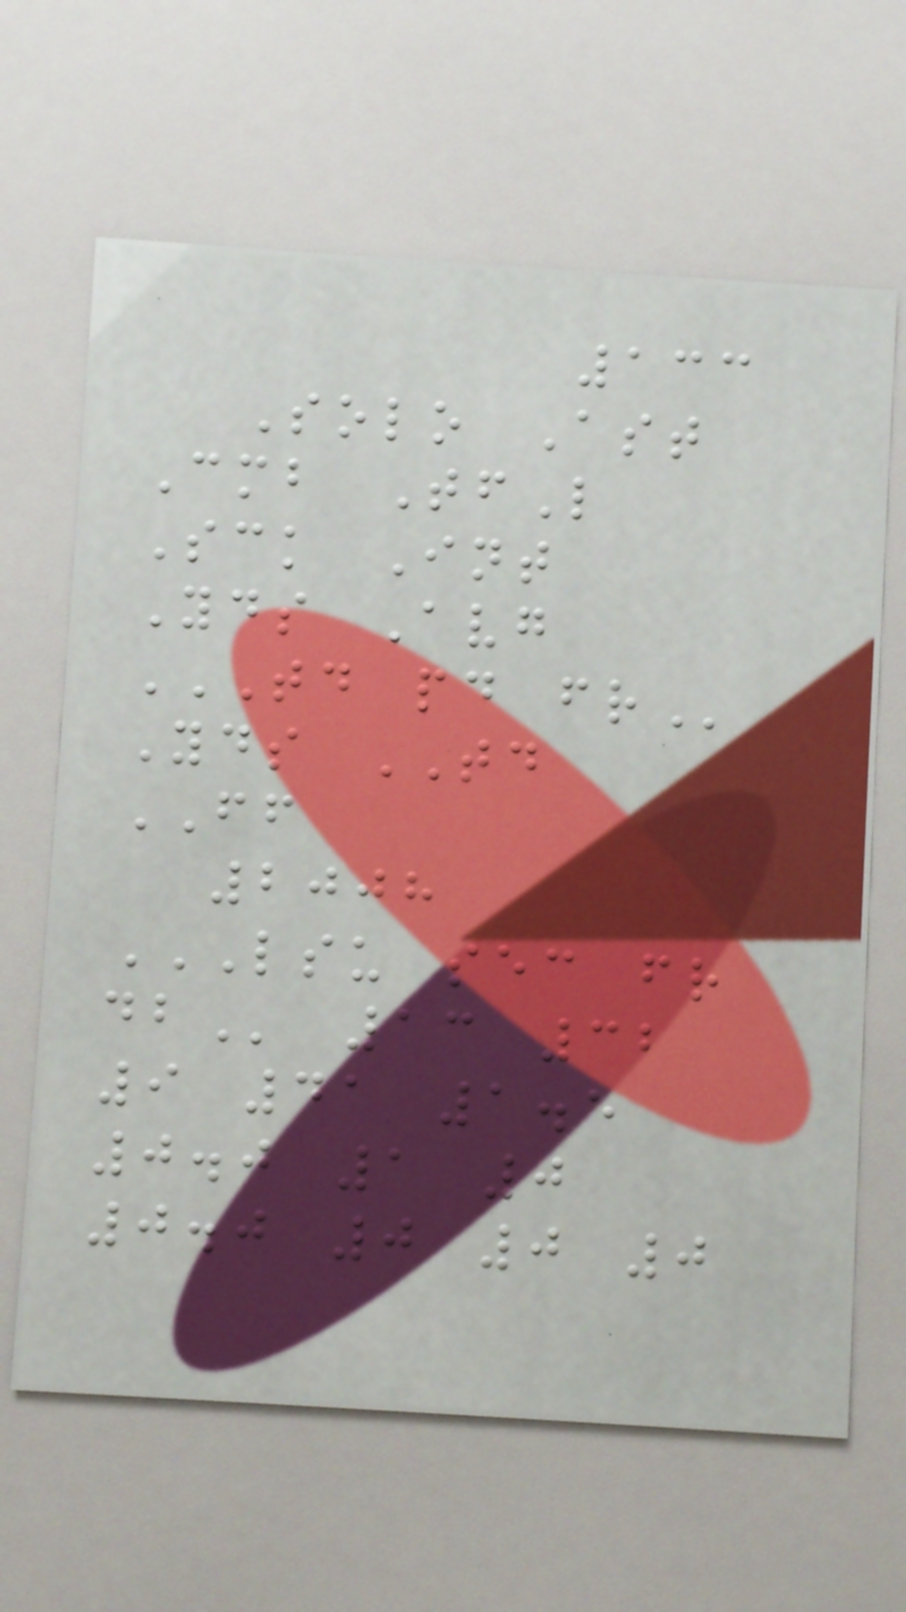133
Solo Ast
Cmb TfL
Sck Int
Yds Avg
TD PD FR
Yds TD
FF
2008
LSU SEC FR
DB 13 32
9 41 1.5
0.0 1 0
0.0 0 0 0
